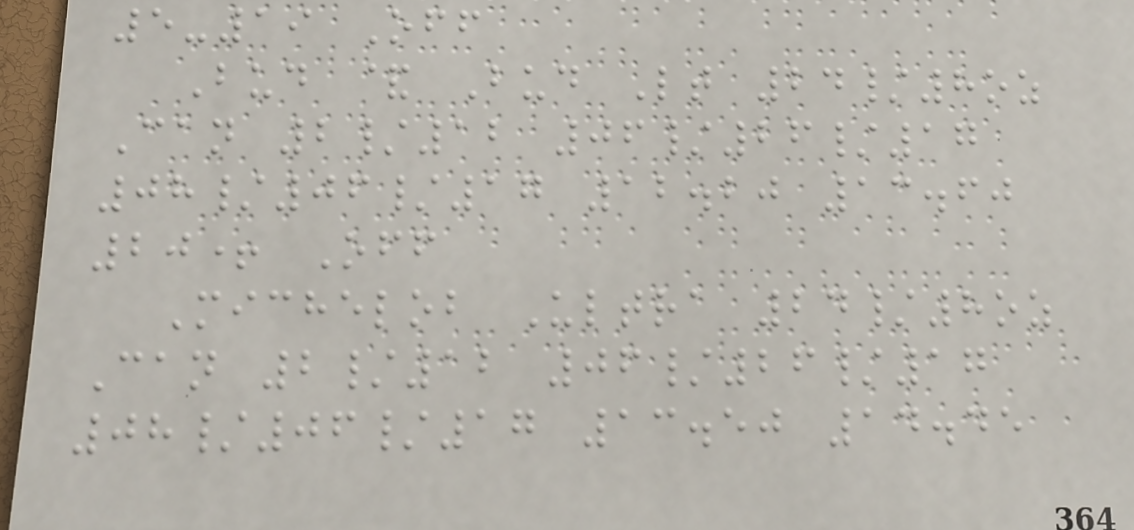5-19 Off
Bud & Bud Lt 24/8oz
Can 2/12 06/26/17
08/06/17 12.20 13.60
20+ Off
Michelob Ultra 24/8oz
Can 2/12 06/26/17
08/06/17 13.50 14.45
